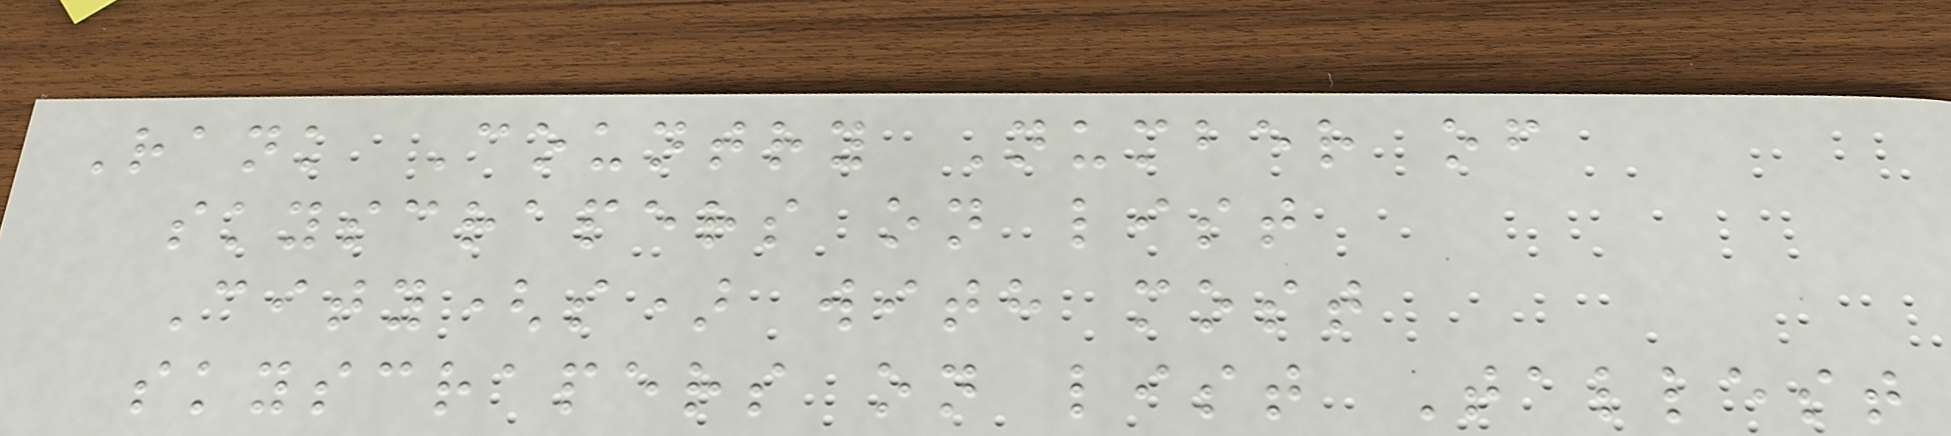Rank Country Number of
skyscrapers on list
City(s) with most
skyscrapers on list Tallest
